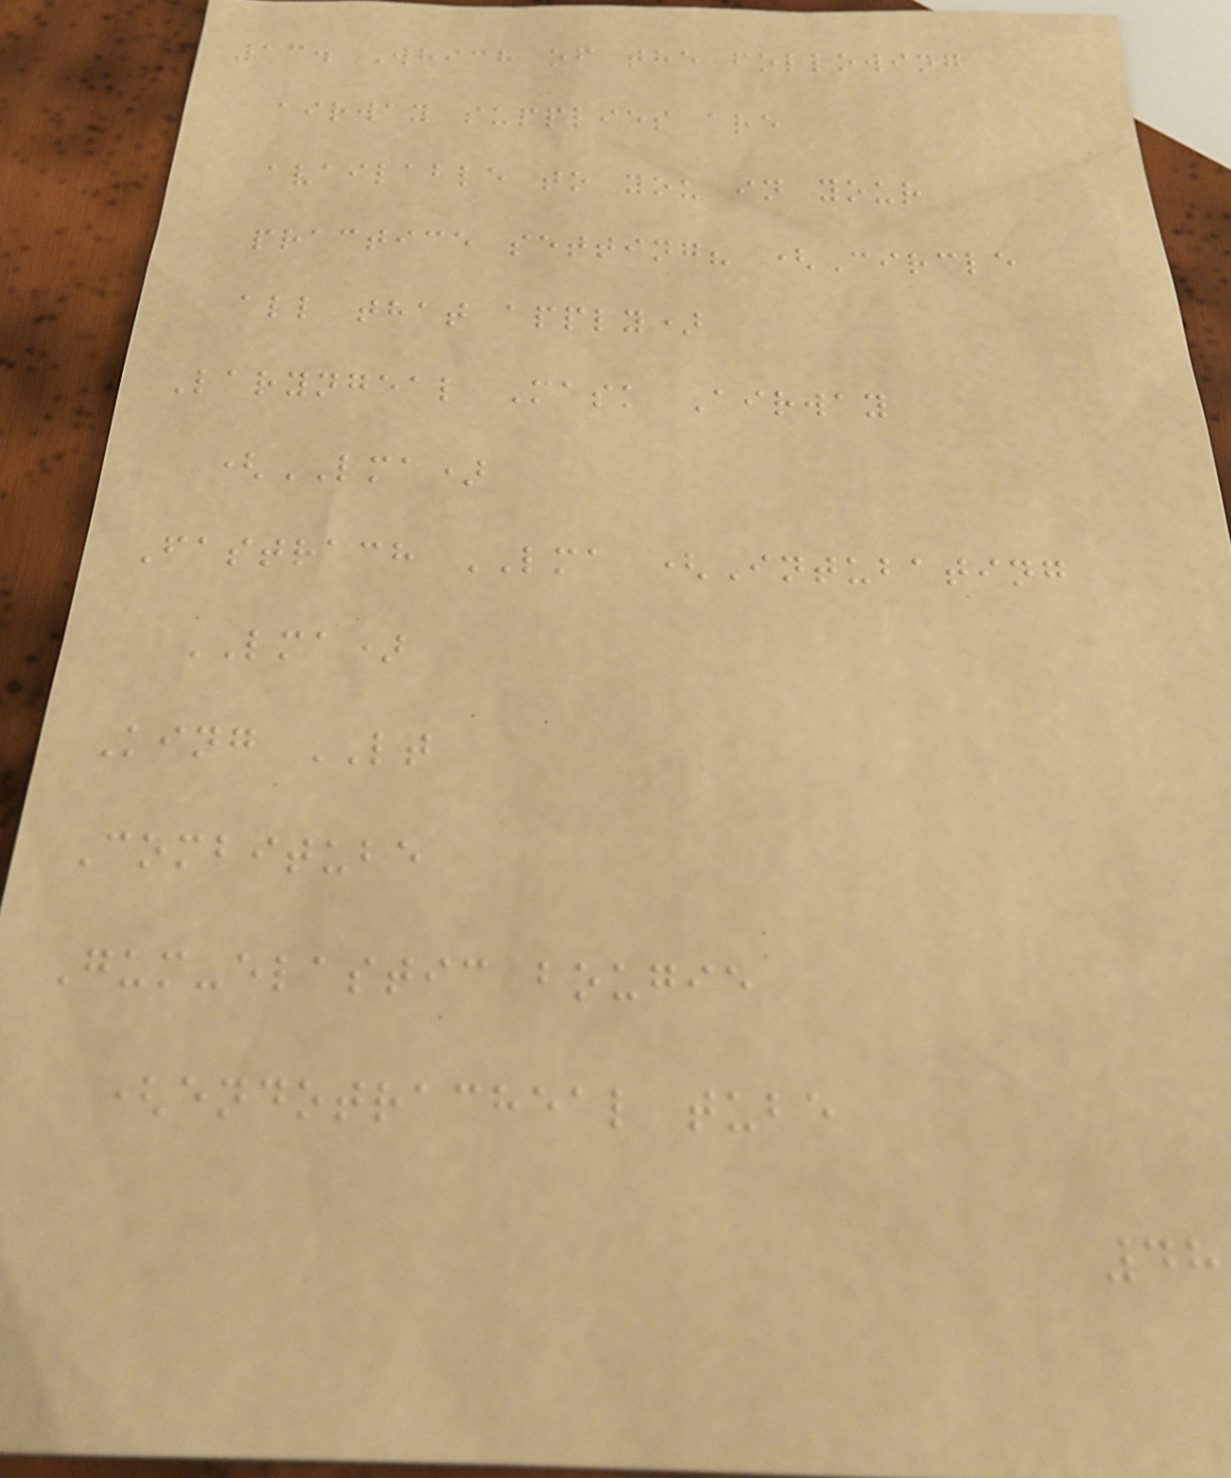13. Which of the following
airway supplies are
available to you in your
practice setting? (Circle
all that apply)
Laryngeal Mask Airway
(LMA)
Fastrach LMA (Intubating
LMA)
King LT
Combitube
Gum-elastic bougie
(endotracheal tube
48
